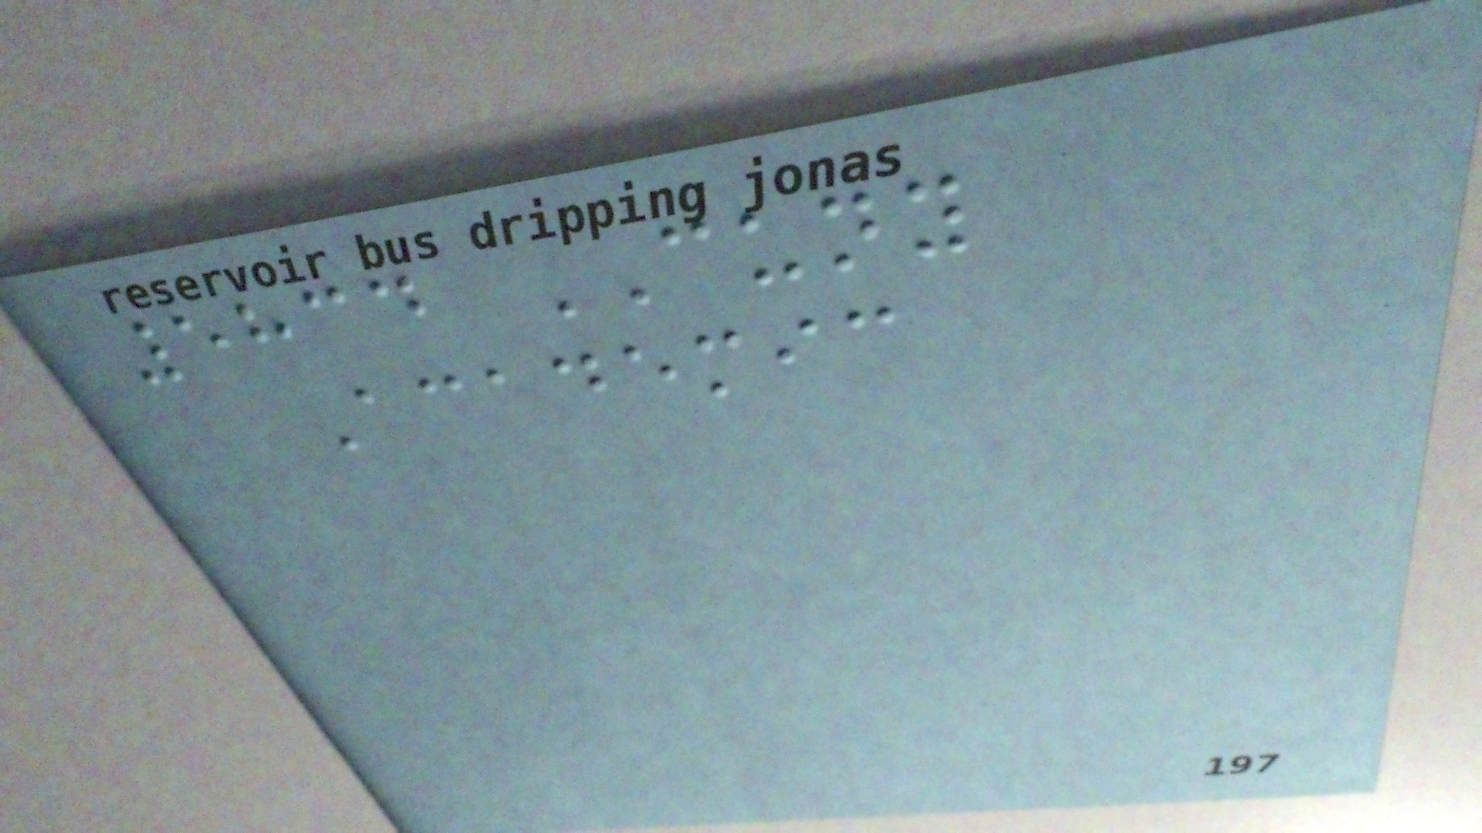5834 CUNY
Academic
